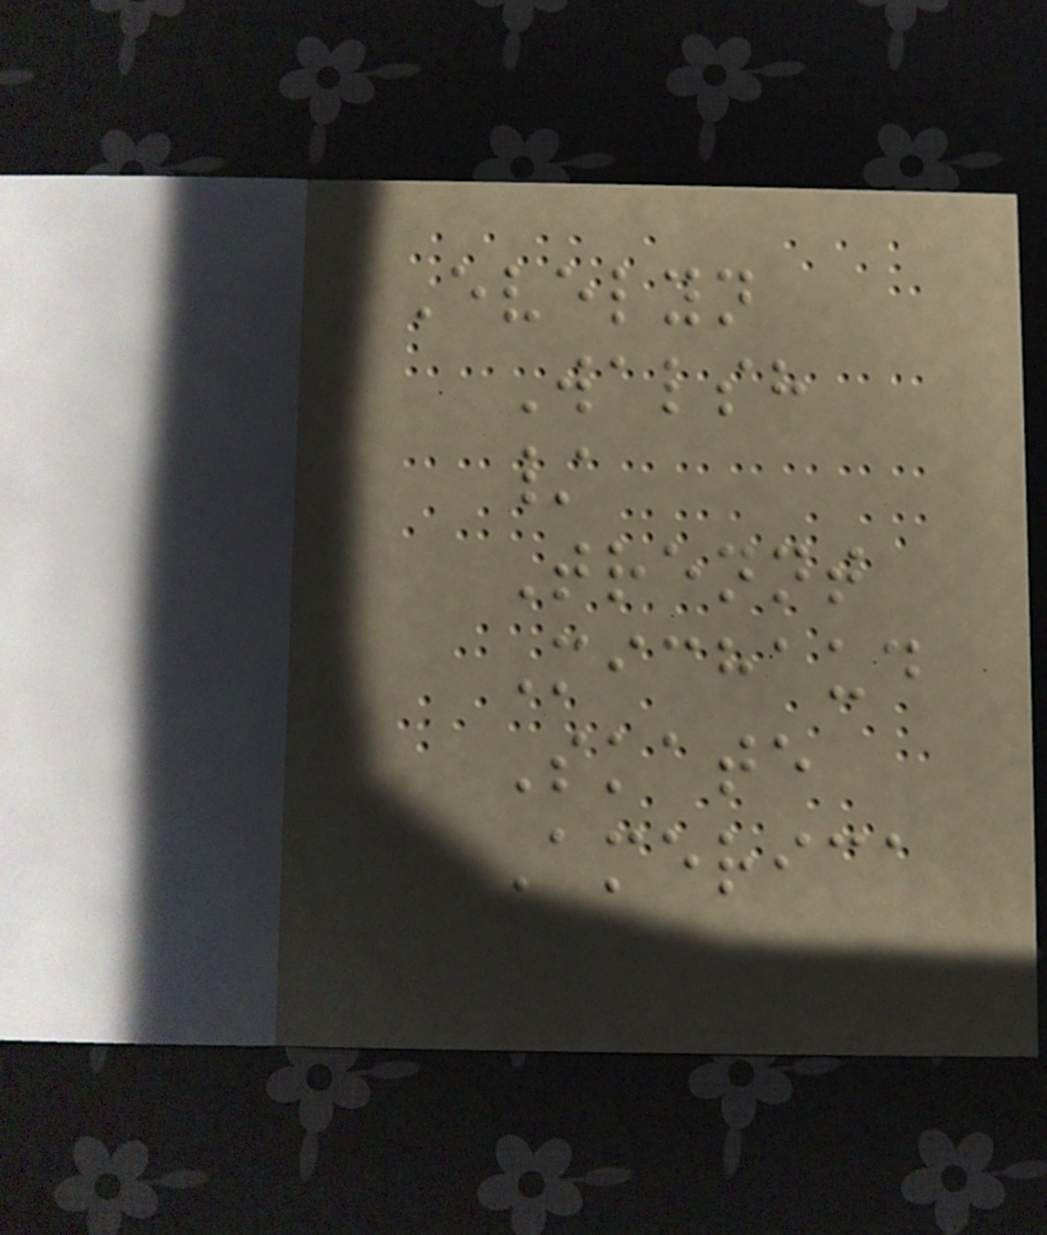Evelyn
Walsh
/
Trennt
Michaud
Skate
America
